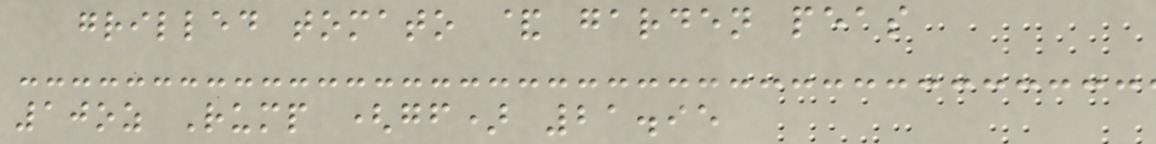grilled tomato & garden peas
10oz Rump (gf) 21.95
